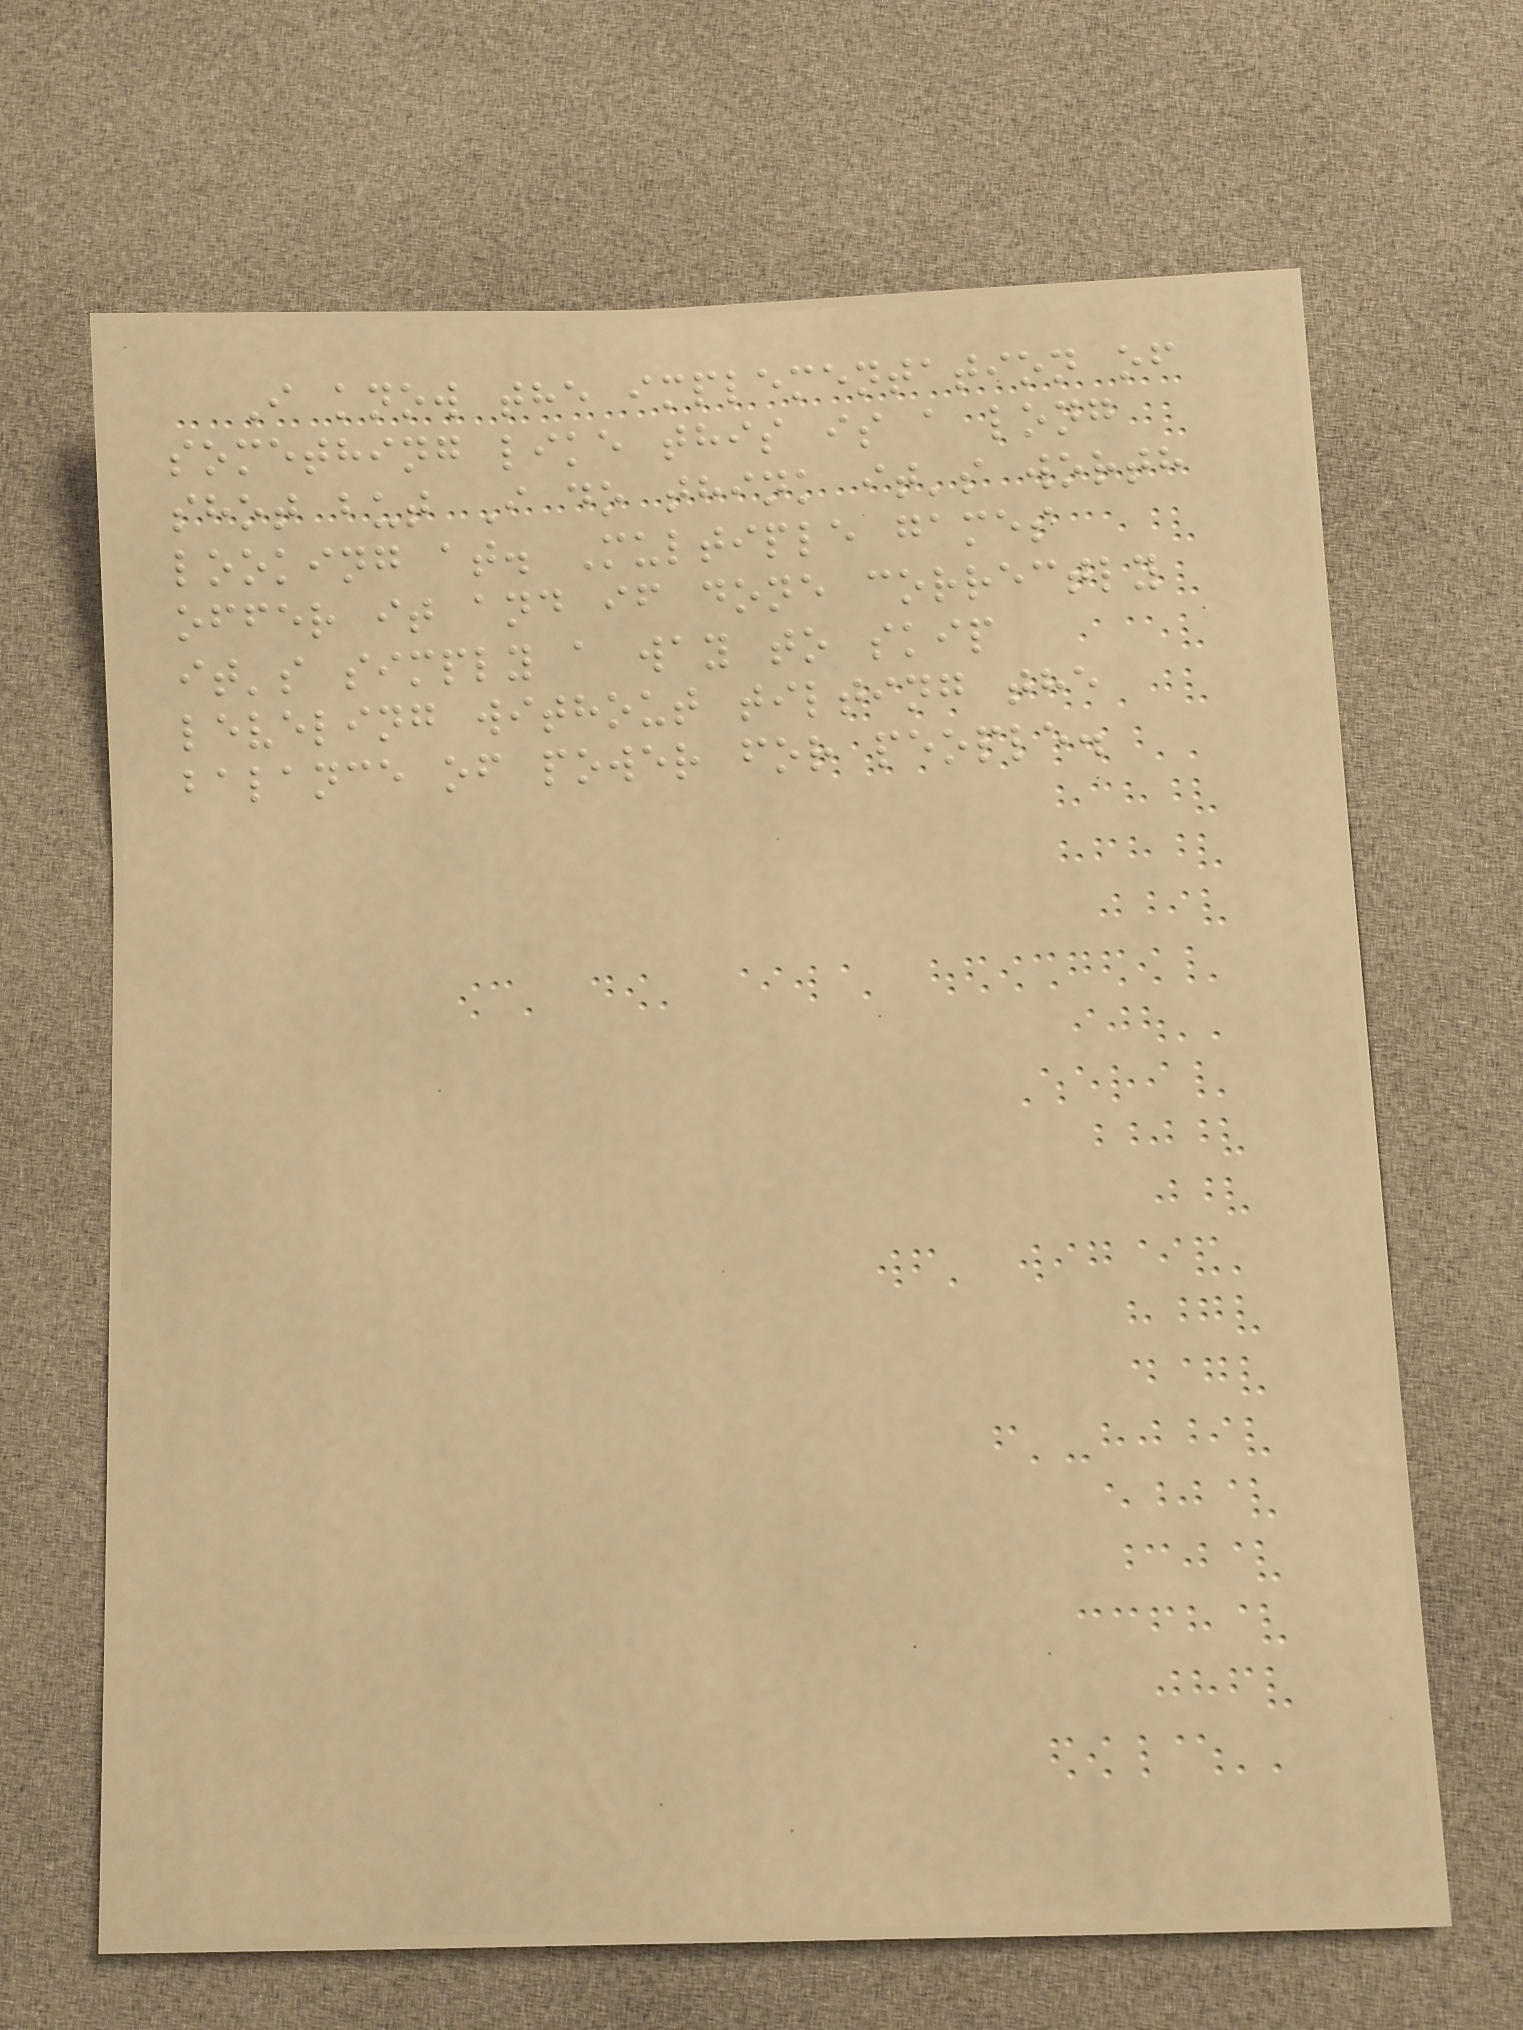I know the implementation of
something like this is a long
shot but I do think it's worth
looking at. Multiple games
offer it and if done correctly
it's simply a way to skip
leveling without tilting the
balance of power for people.
